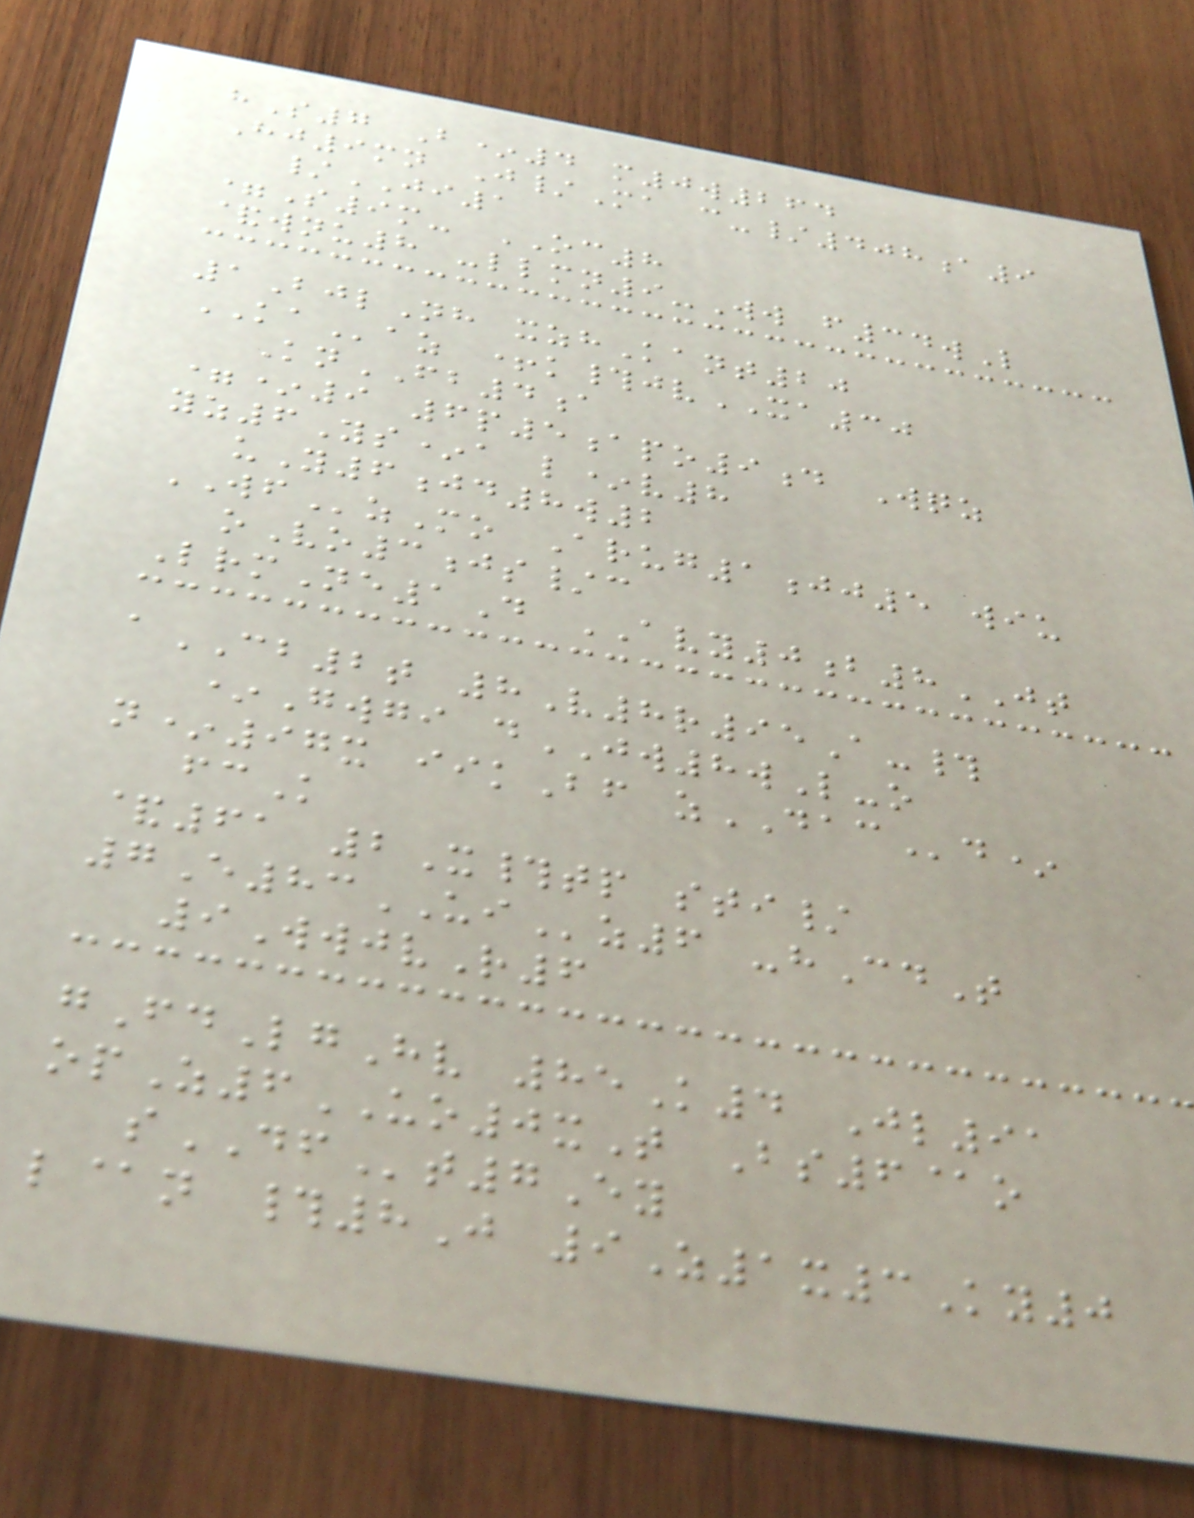hS7 B*4 m0w264
Hj9mn J/Ma c-/408a9
/JI1
=S9m- OC8
&wnu8 -llmn9-Ww f34wL
1BjlNh xzhKant20
KAaz +k#jvXA30
KnFB4a
=*9 6p5apo9d Wqz
yz6Ys*a l*v8
uY6jd8w2
WFzMo Arug1jj5 wiu
oVo3js/c
LrmNe1D AVY0b8JT
aCB2t 8V8r95A-#
*Gwgi dJW8wL-o
n*97x iikBf zDACd*
fcK
&61 2X#tp sti/
7E83UIz6 -hCdT
9WwjvR6
gFdLgHv 85K4 Jl91
opZ6UO0xT Bs6@o
sDFt7Ey
l@n #8J 9Z1x3Ky0
